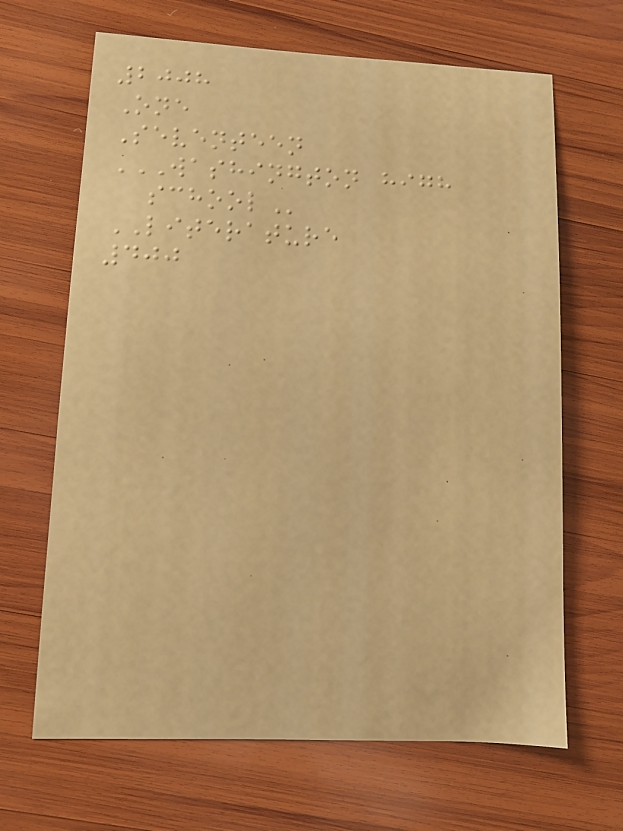2008
One
Seventeen
WASHINGTON HIGH
SCHOOL
LITERATURE
400
